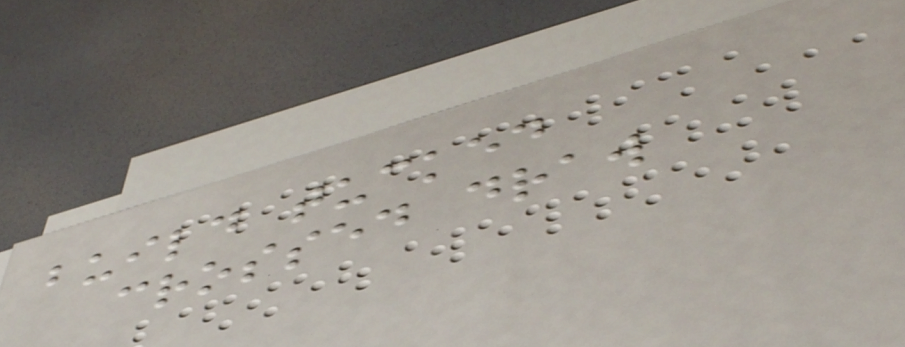build tucked
crossed draw
